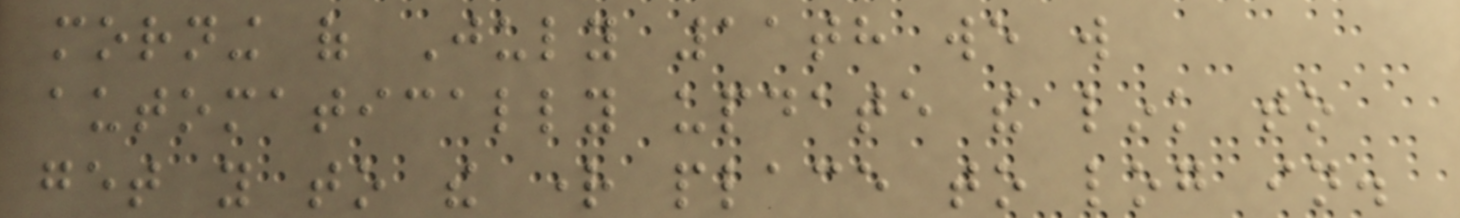morning of July 11th we will
automatically update the link to
get you to the right place to log in.
